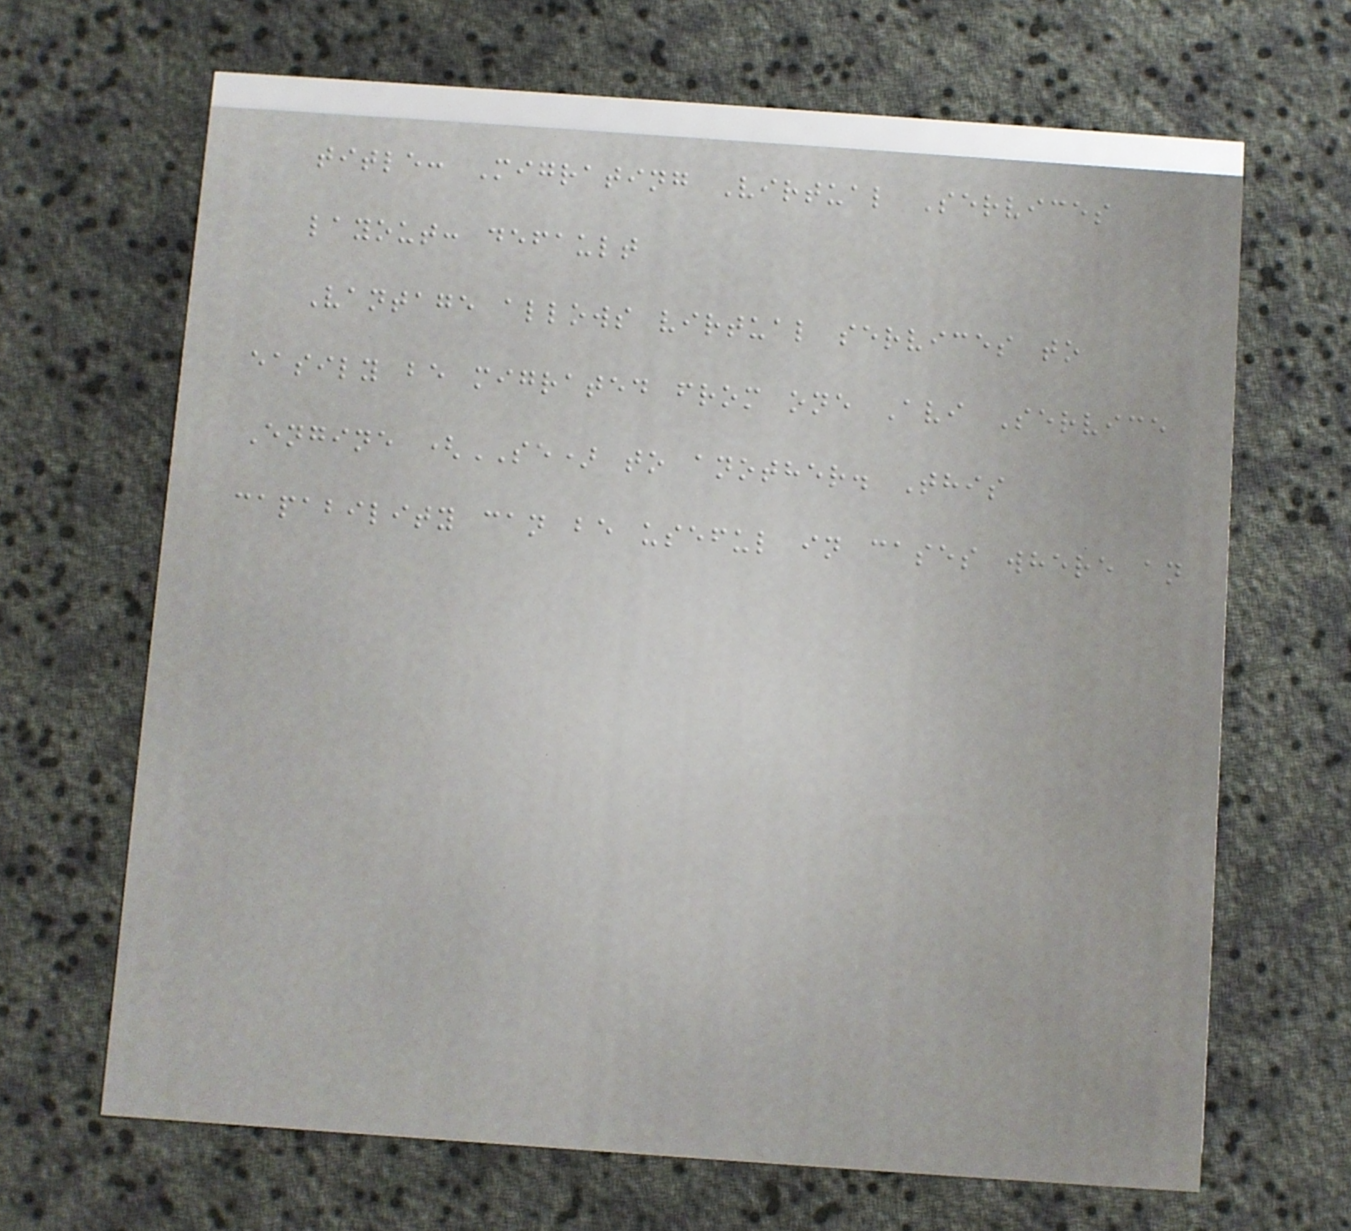title: Migrating Virtual Services
layout: default
Vantage allows virtual services to
easily be migrated from one Avi Service
Engine (SE) to another. This
capability can be useful in cases where an
